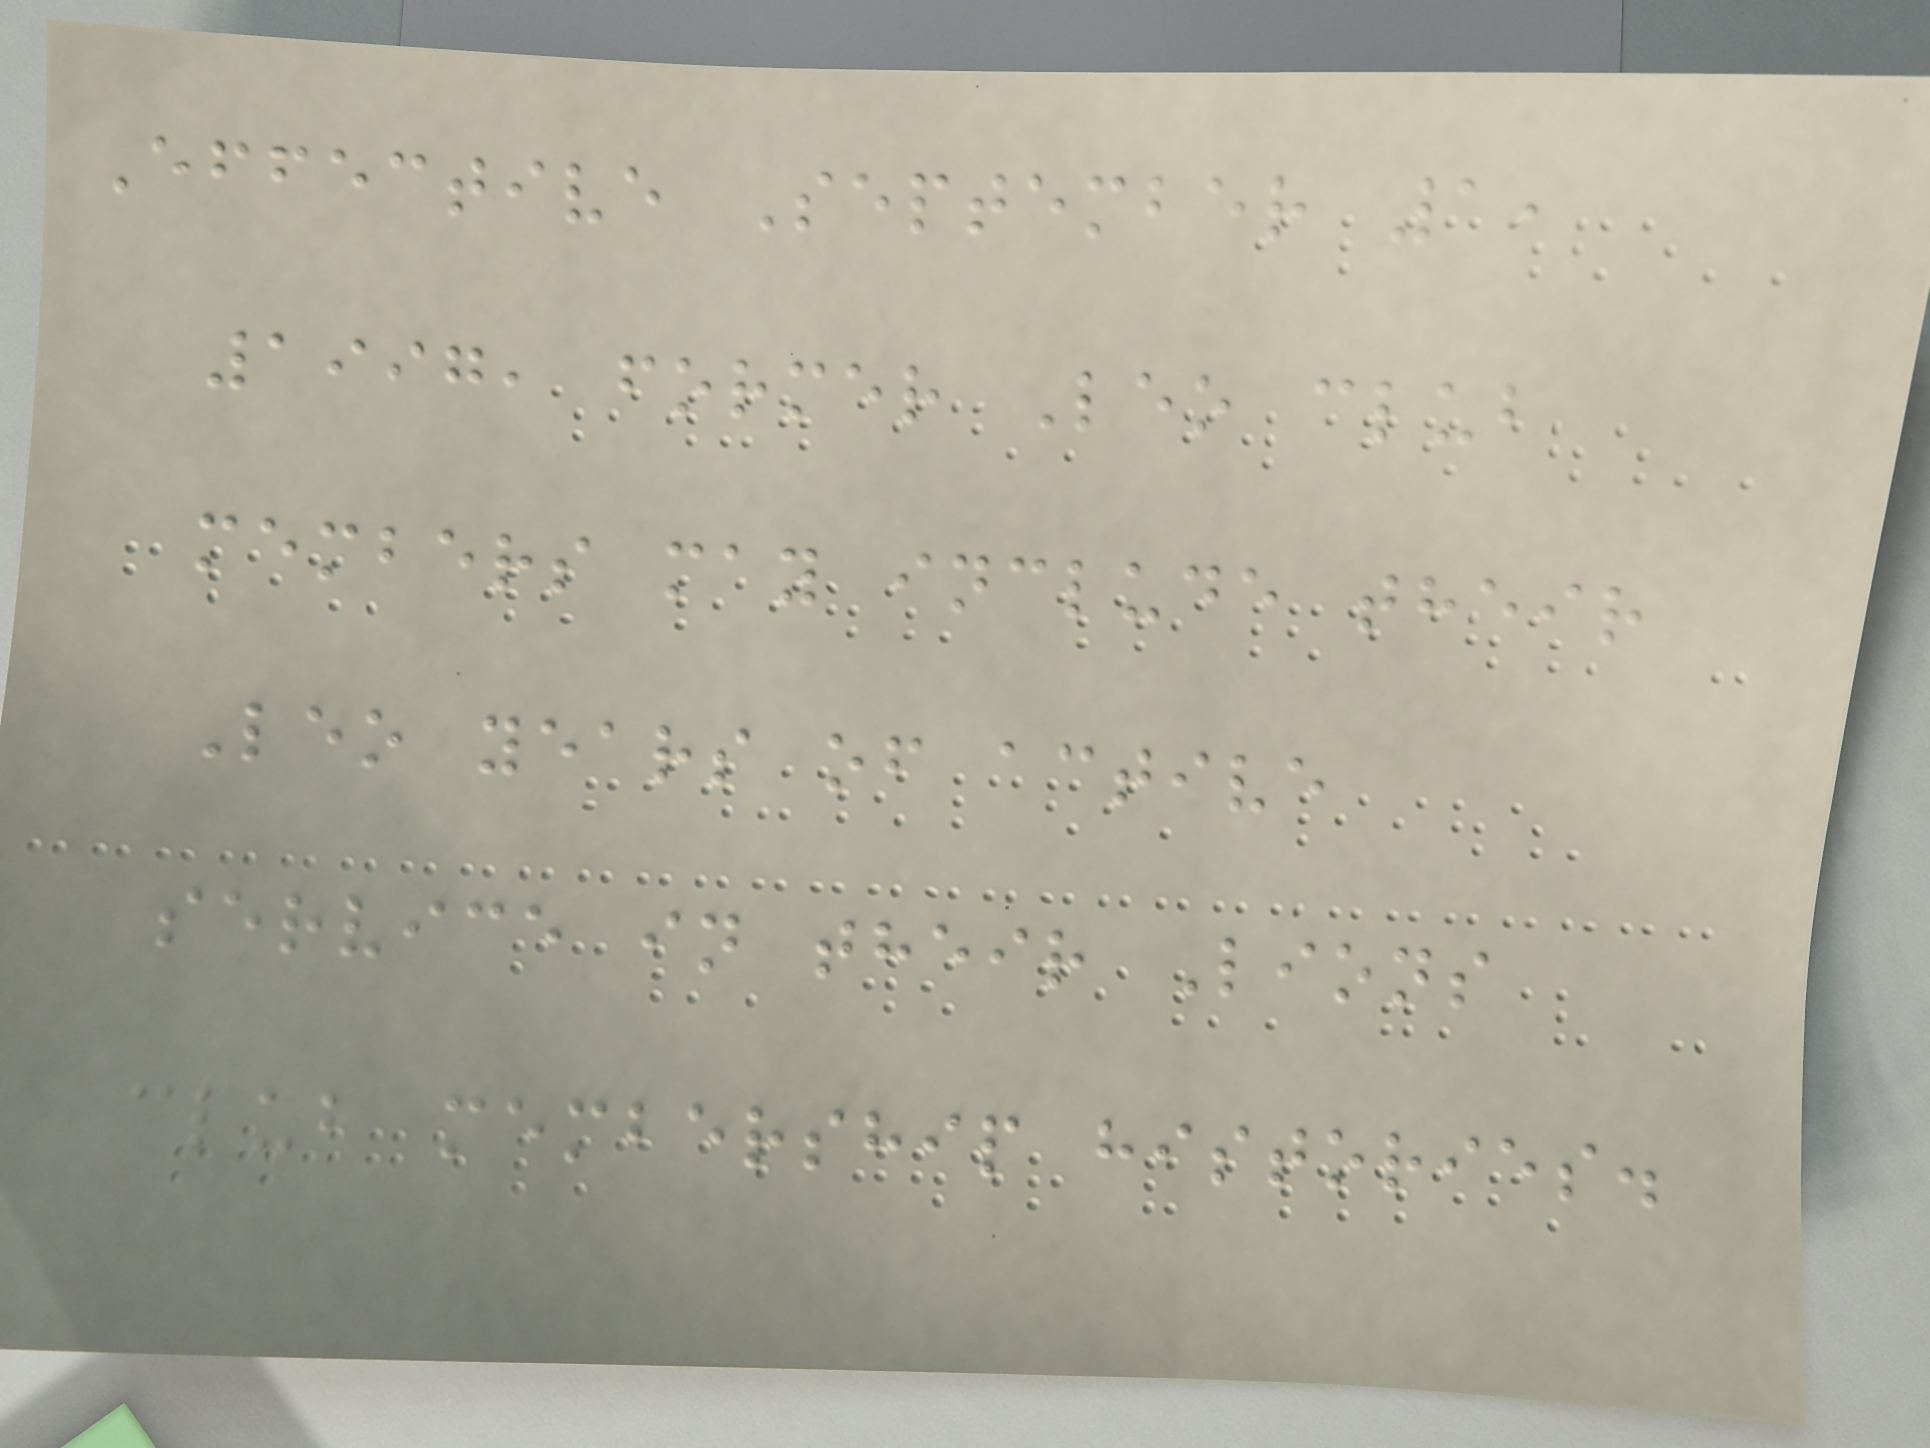Effective September 1,
1997, former Leo club
members may include their
Leo years of active
service in their Lions
club membership histories.
